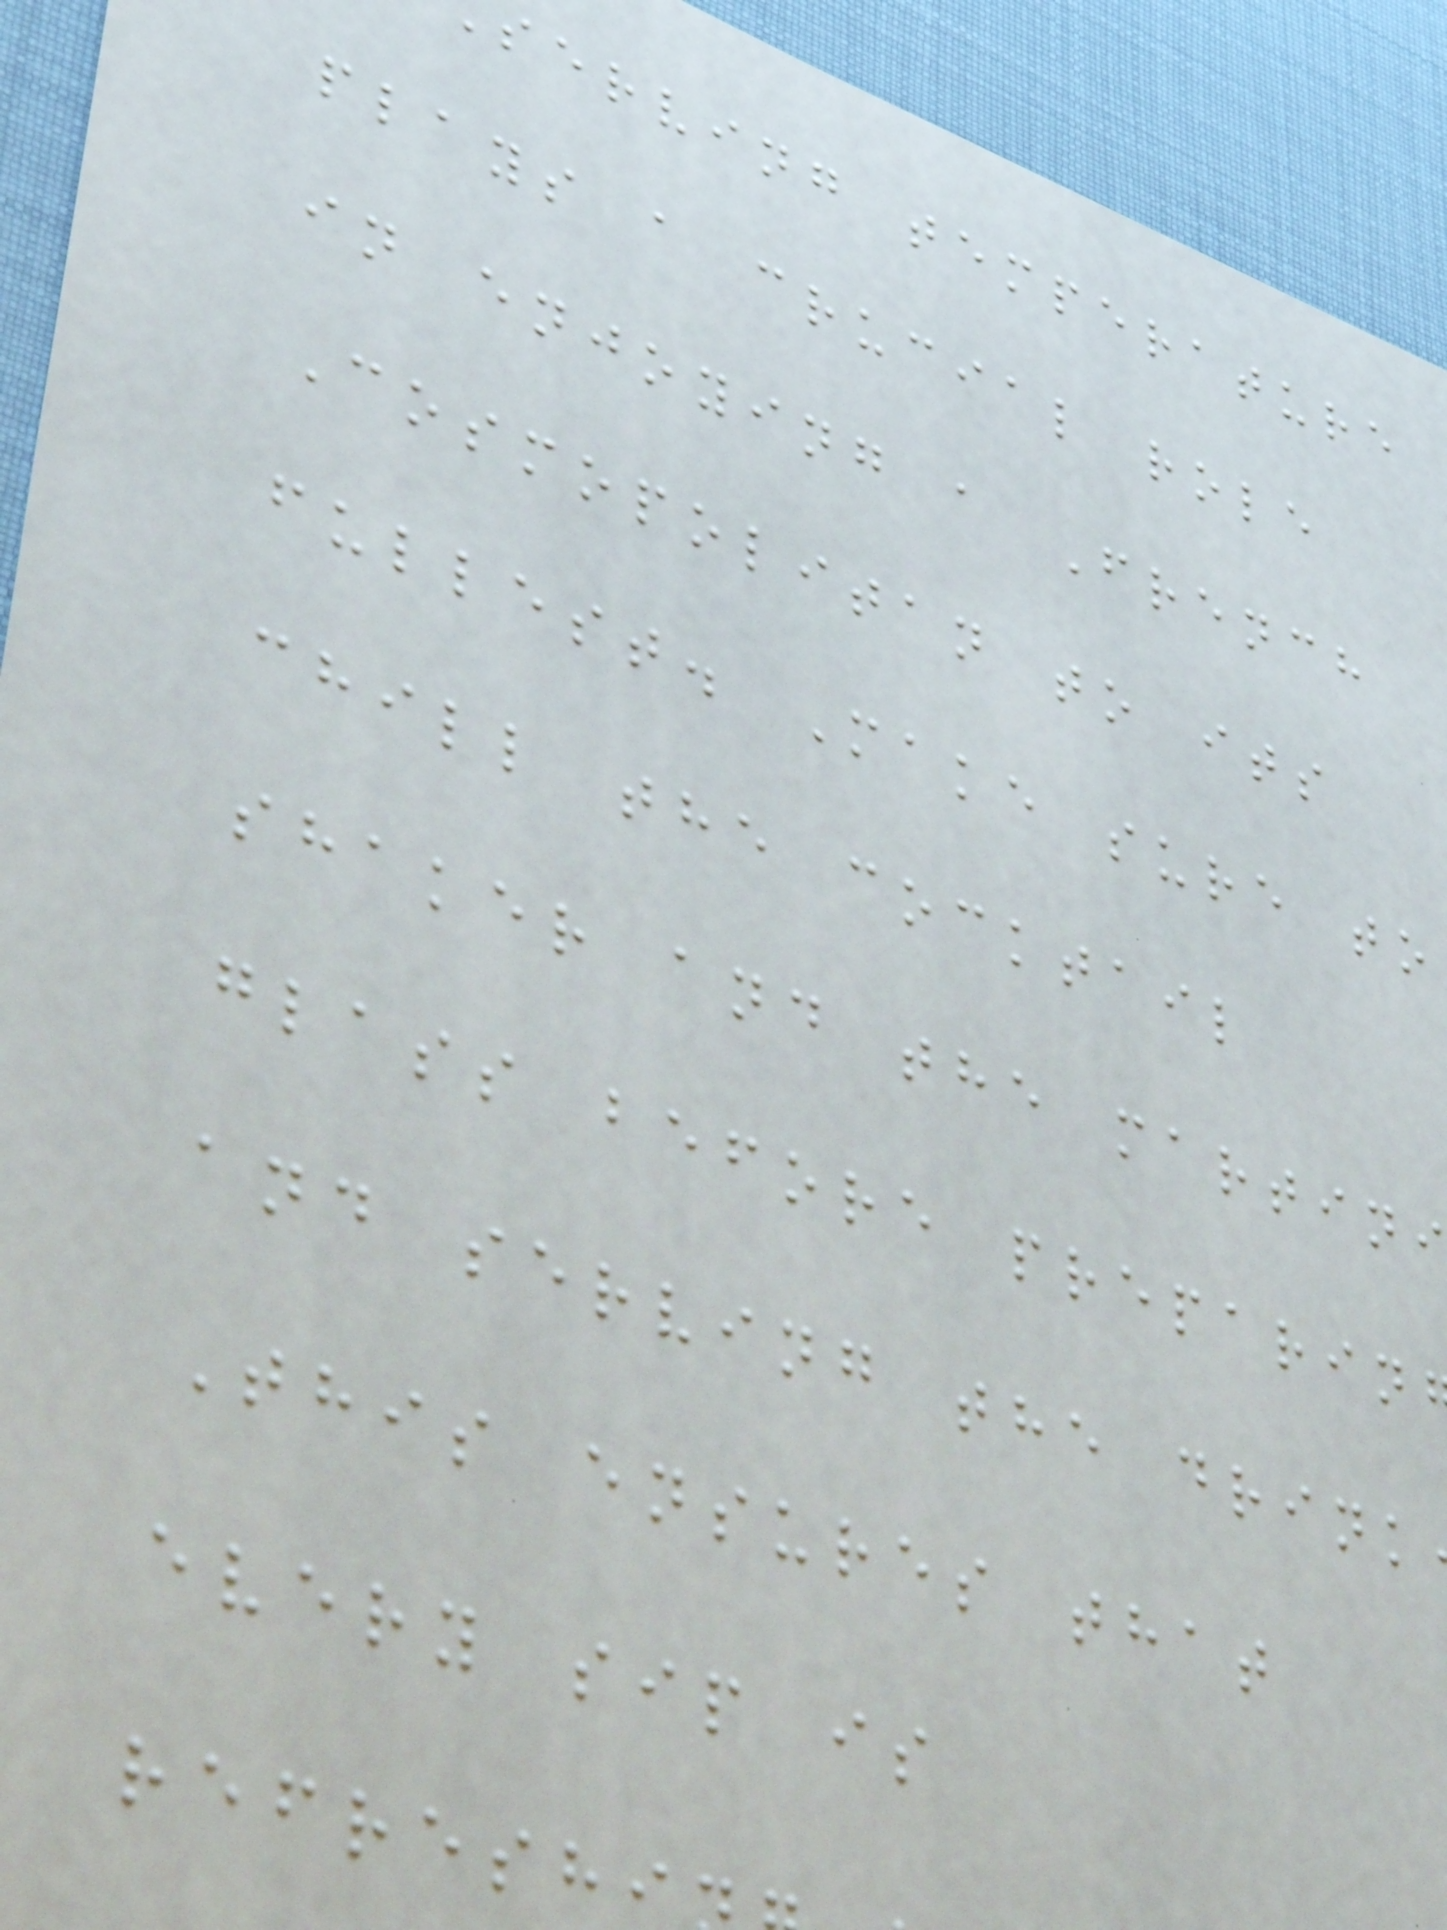serving temperature
plays a crucial role
in enjoying a French
Cosmopolitan to its
fullest. Make sure to
chill the cocktail
shaker and the martini
glass before preparin
and serving the drink
This ensures that
every sip is
refreshi
